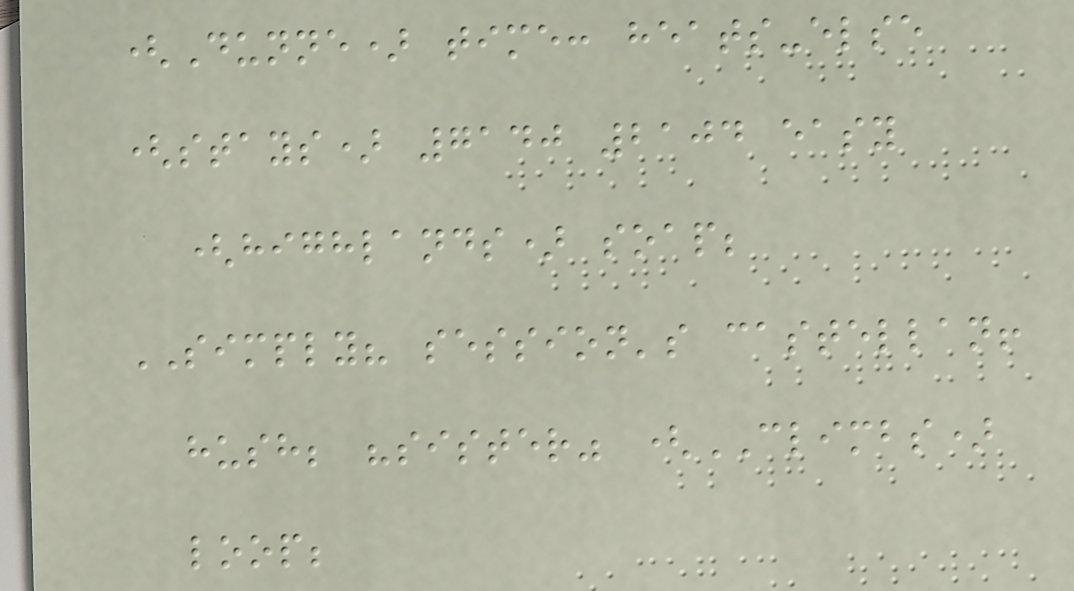(Dunne) time: heats-else
(stays) 7140 2104 easy
(highlands) soap;
SIMPLY? session's castellan!
hush; "sister" (CLIMBS)
loop;
